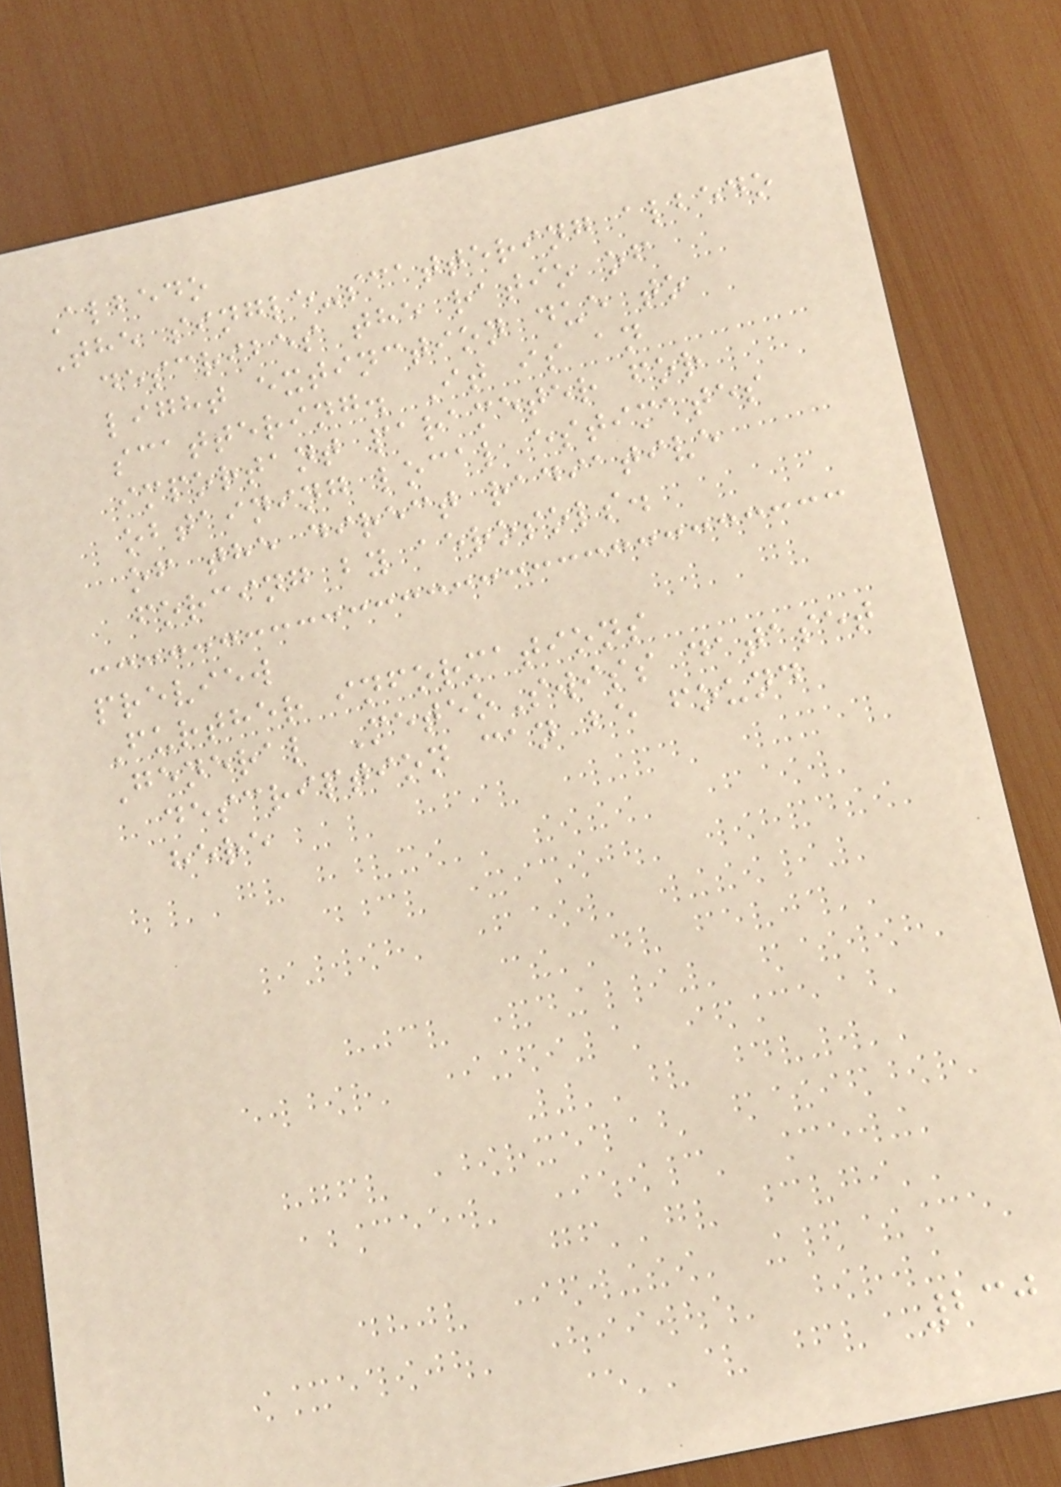Albedo
The single-scattering albedo
describes the ratio of
light extinction due to
scattering. It is an
important parameter for
obtaining local estimates
of the direct radiative
forcing by aerosols.
preview
Further informations
General MeteoSwiss dataset
description can be found
here
230
